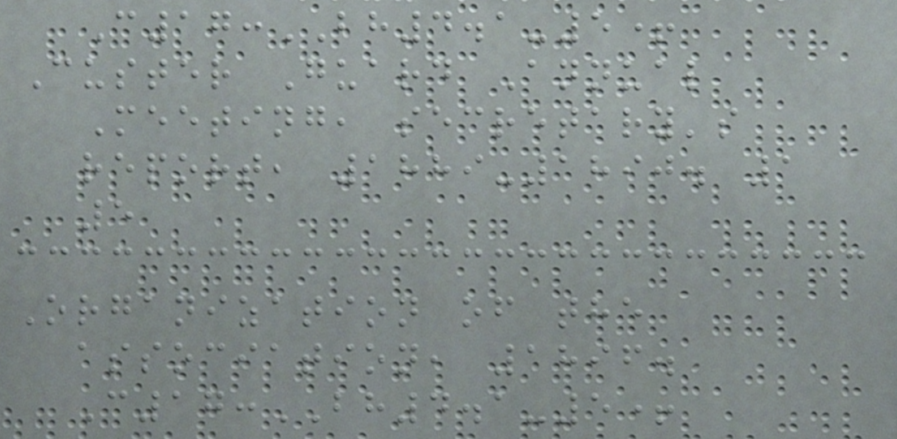C17:BH4.1-5+
Custer Guard Annual
Meeting, secretary's
report, 1889-1890. 1
5
Organization of the
association, 1896.
C17:BH4.1-5+
